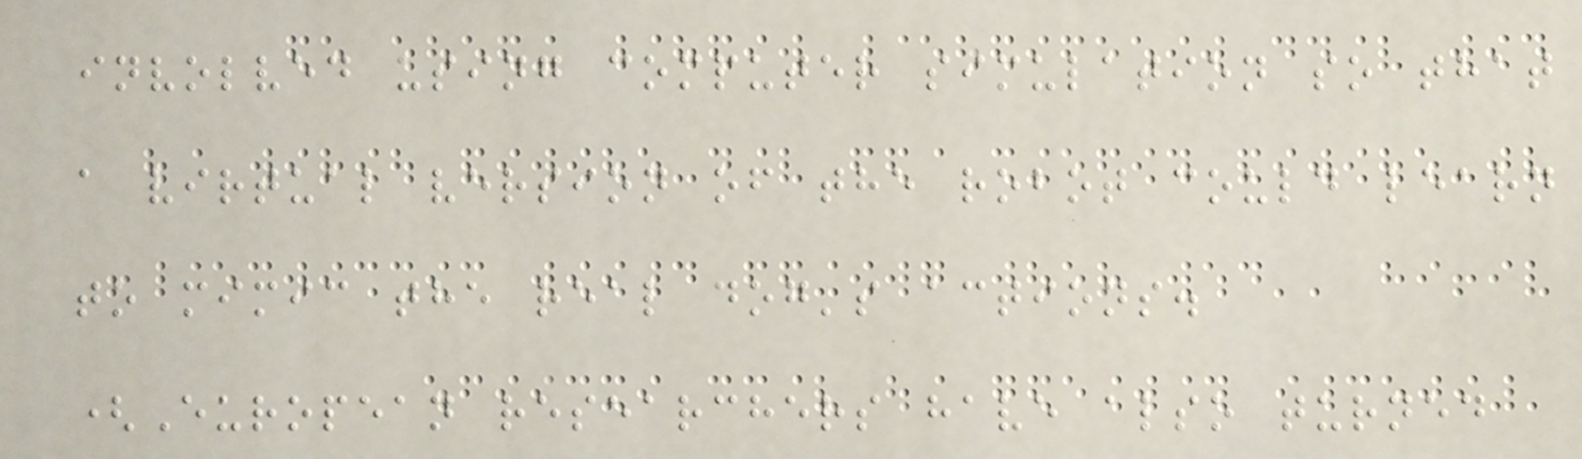involved using computer simulation so that
a virtual version of the robot could learn
to mimic the real dog's actions.
(European researchers have also turned
